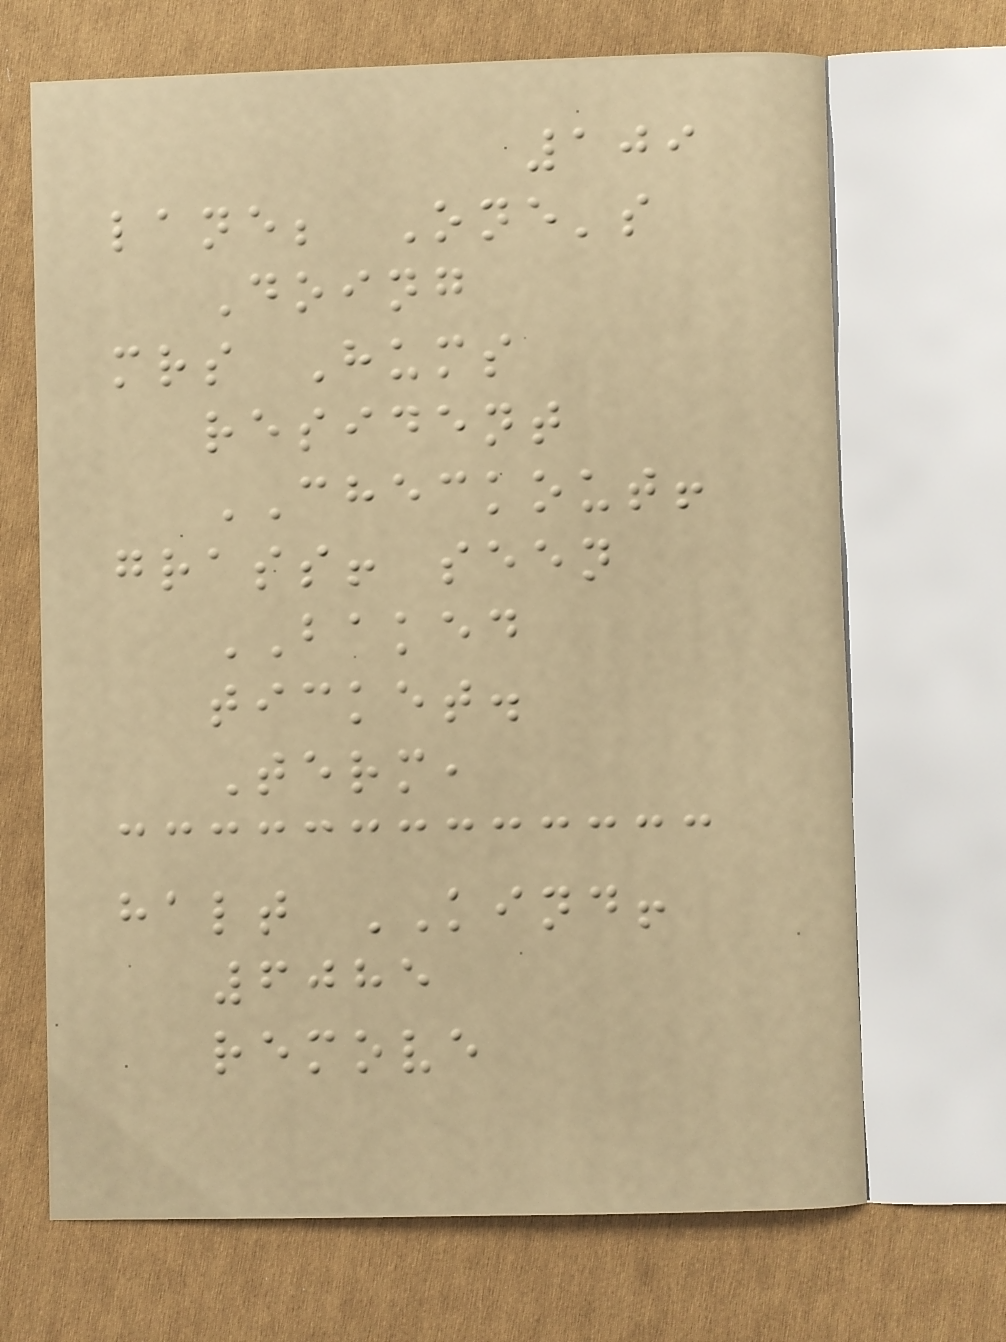109
lane; One's
Doing
mrs Hums
resident
CHECKOUT!
grass! seen
BAKED
ticket.
Term,
halt KIND!
6085
remove
